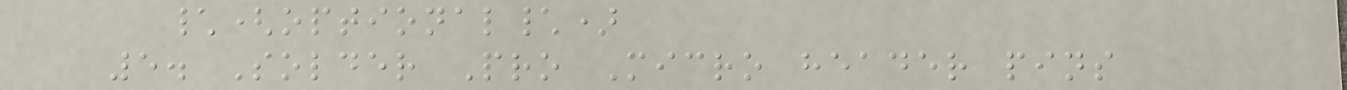\(optional\)
5. Solder Pro Micro header pins
